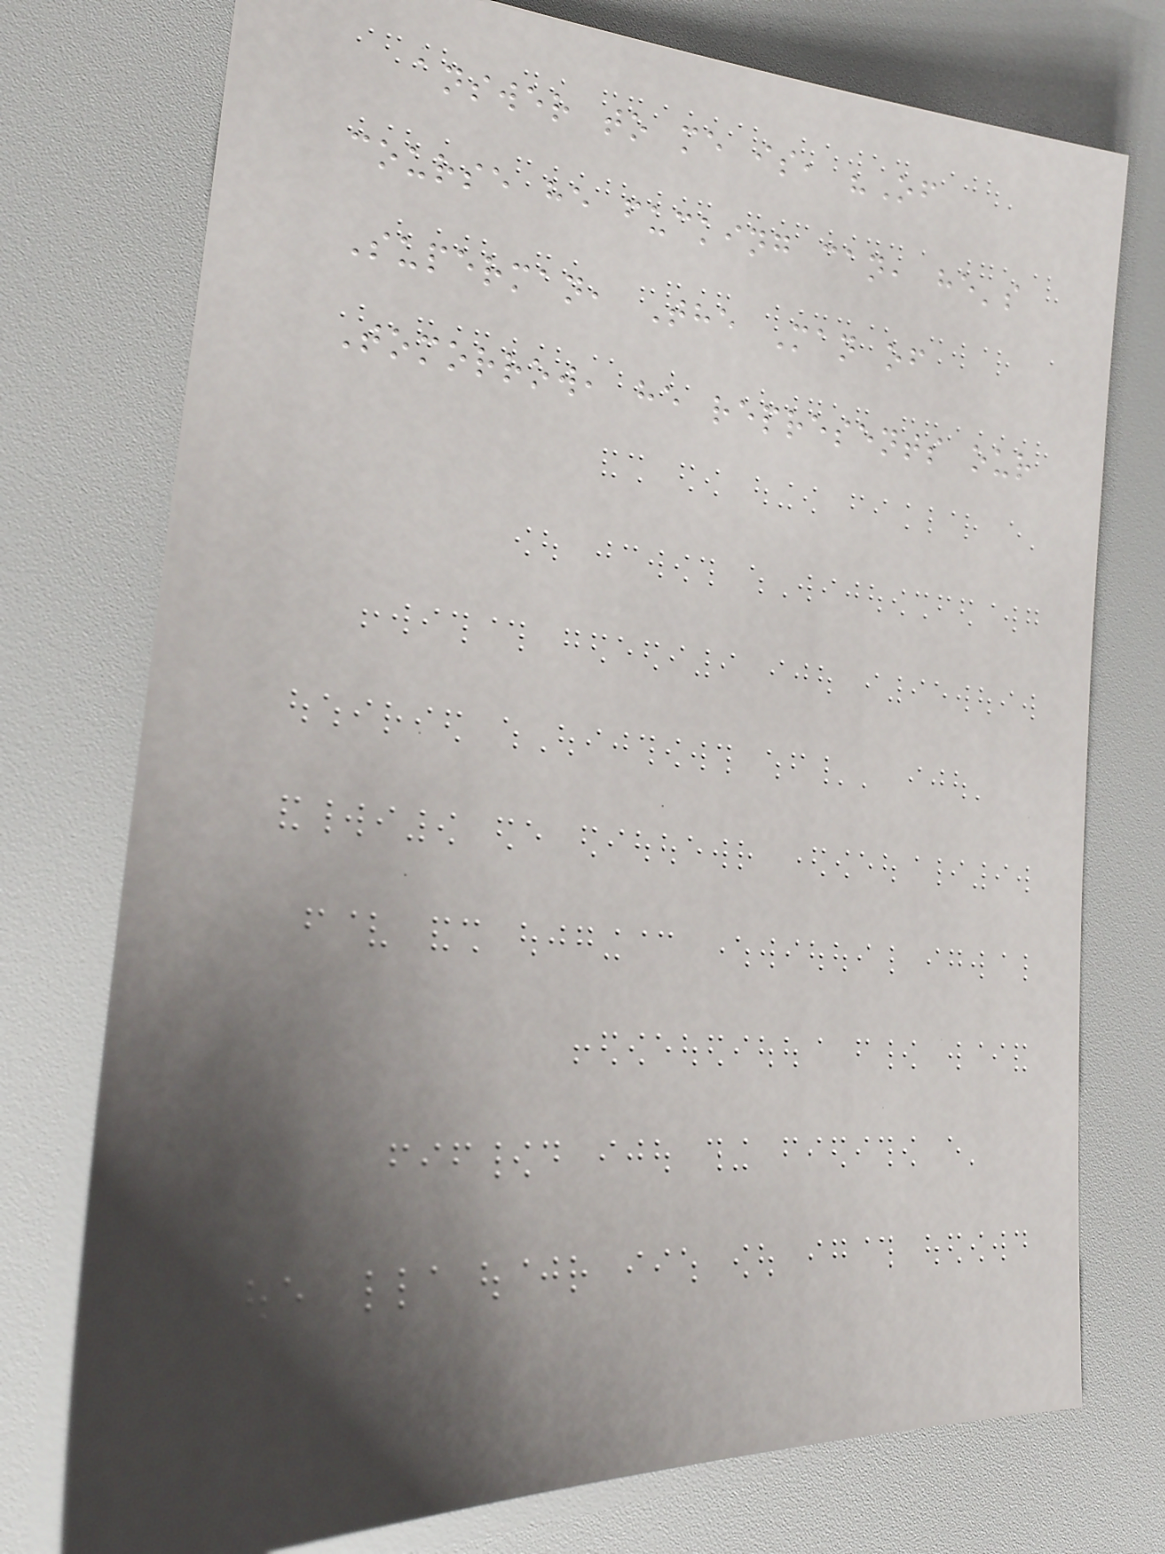answer to me is, "Of
course he fucking can, he's
Superman, The Man of
Tomorrow, he represents our
